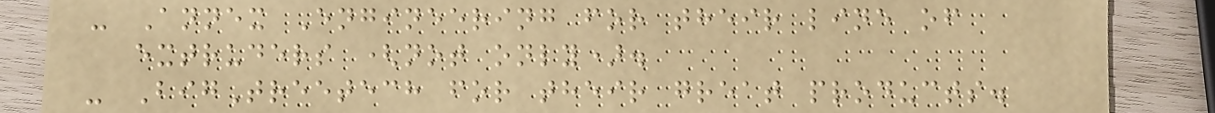- Annex Engineering for their line of
extruders (not only).
- BigTreetech for their great products.
